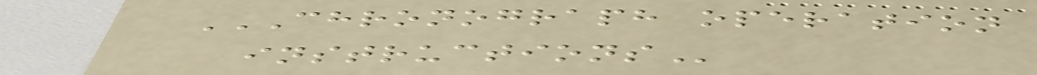CHRONOGRAPH OPERATION
INSTRUCTIONS
